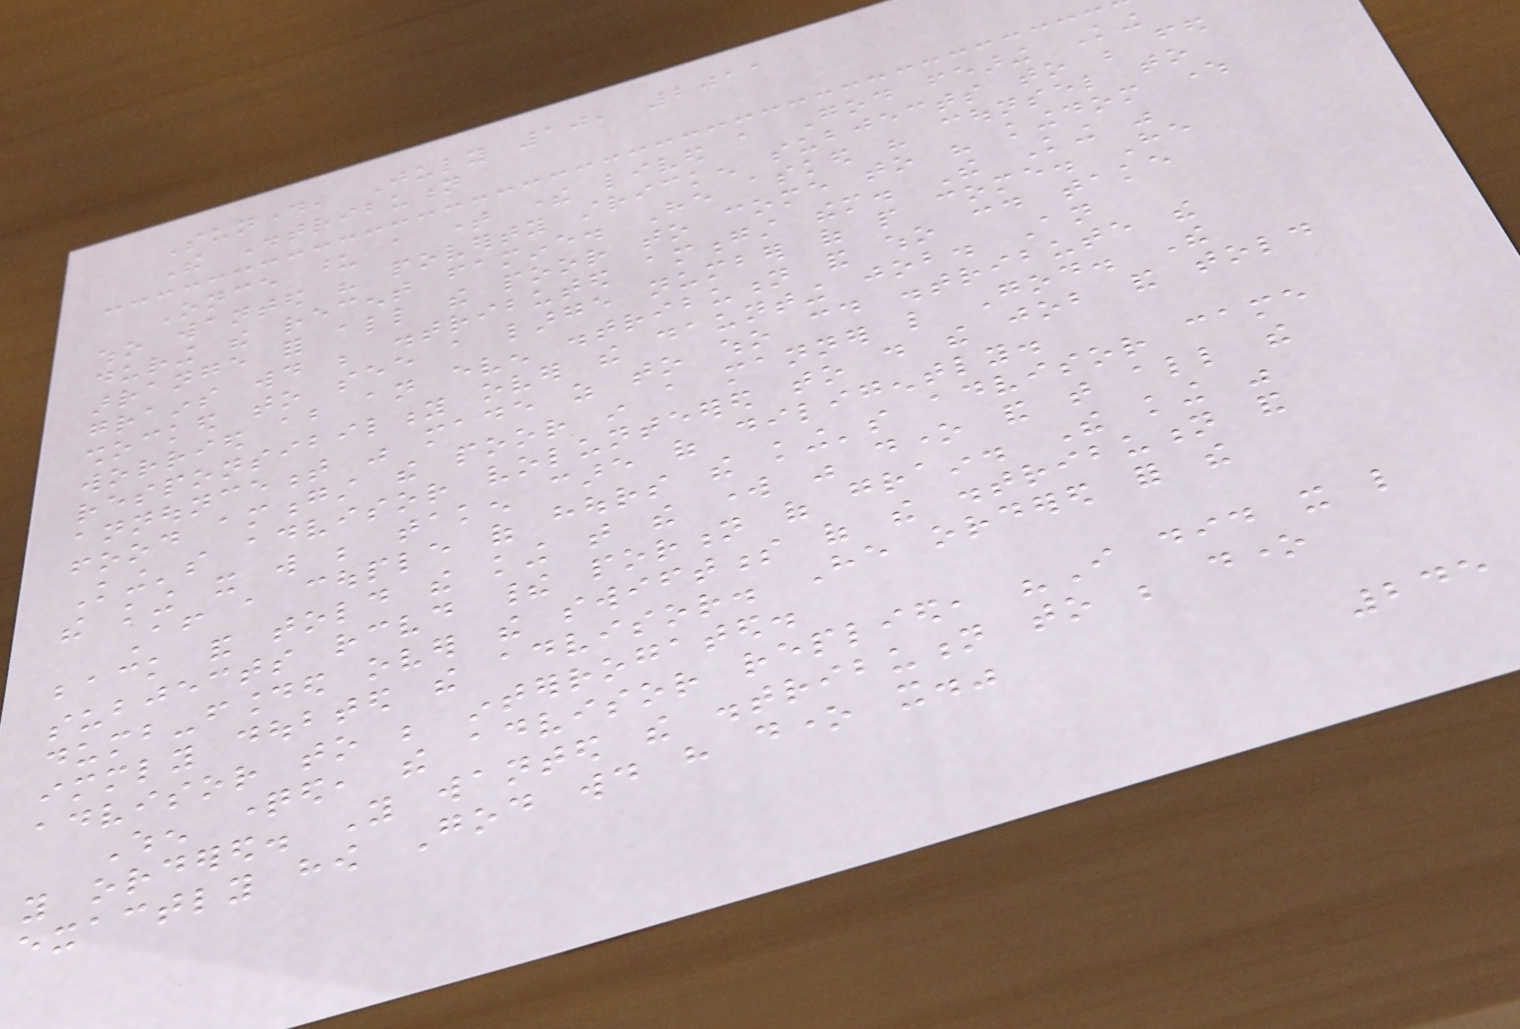Sunday, July 10, 2011
The Distribution
Once upon a time there lived a God fearing King
who wanted his poverty stricken subjects to be fed
during the recent famine. He asked his counsel to
arrange for all the poor to come to his kingdom where
grains would be distributed amongst them. The King was
shocked to see a large number of people come. He
worried about an even distribution and who could take
responsibility over the daunting job. An
announcement was made as to who could distribute the
food amongst the poor in a manner like God. The
King's advisor volunteered to do the job and told
the king it will be taken care of diligently.
After a couple of hours the king's advisor came
back and told the king that the work was done and that all the
subjects received their portion of grain. The king was
dumb-founded over the swiftness of the distribution and
immediately doubted the advisor. He ordered for the
advisor to be interrogated.
When questioned, the advisor replied, "I did it like
you ordered. You wanted the distribution to be done
exactly how God would have done it."
245
